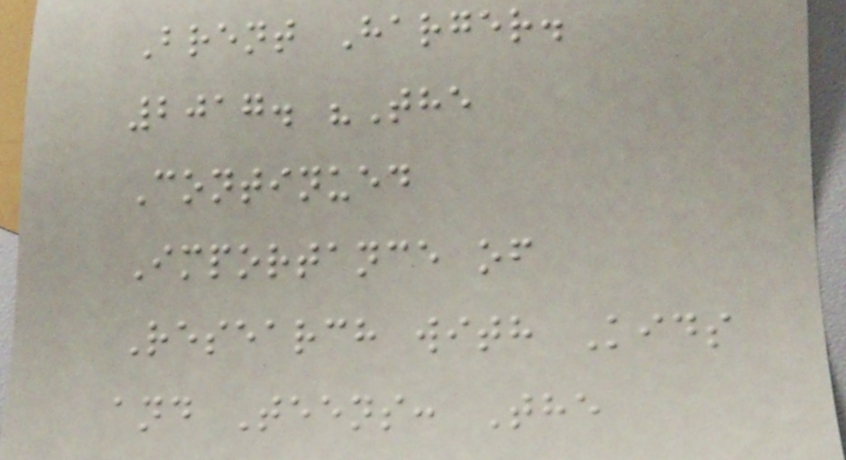Brent Harger.
2017. "The
Continued
Importance of
Research with Kids
and Teens: The
